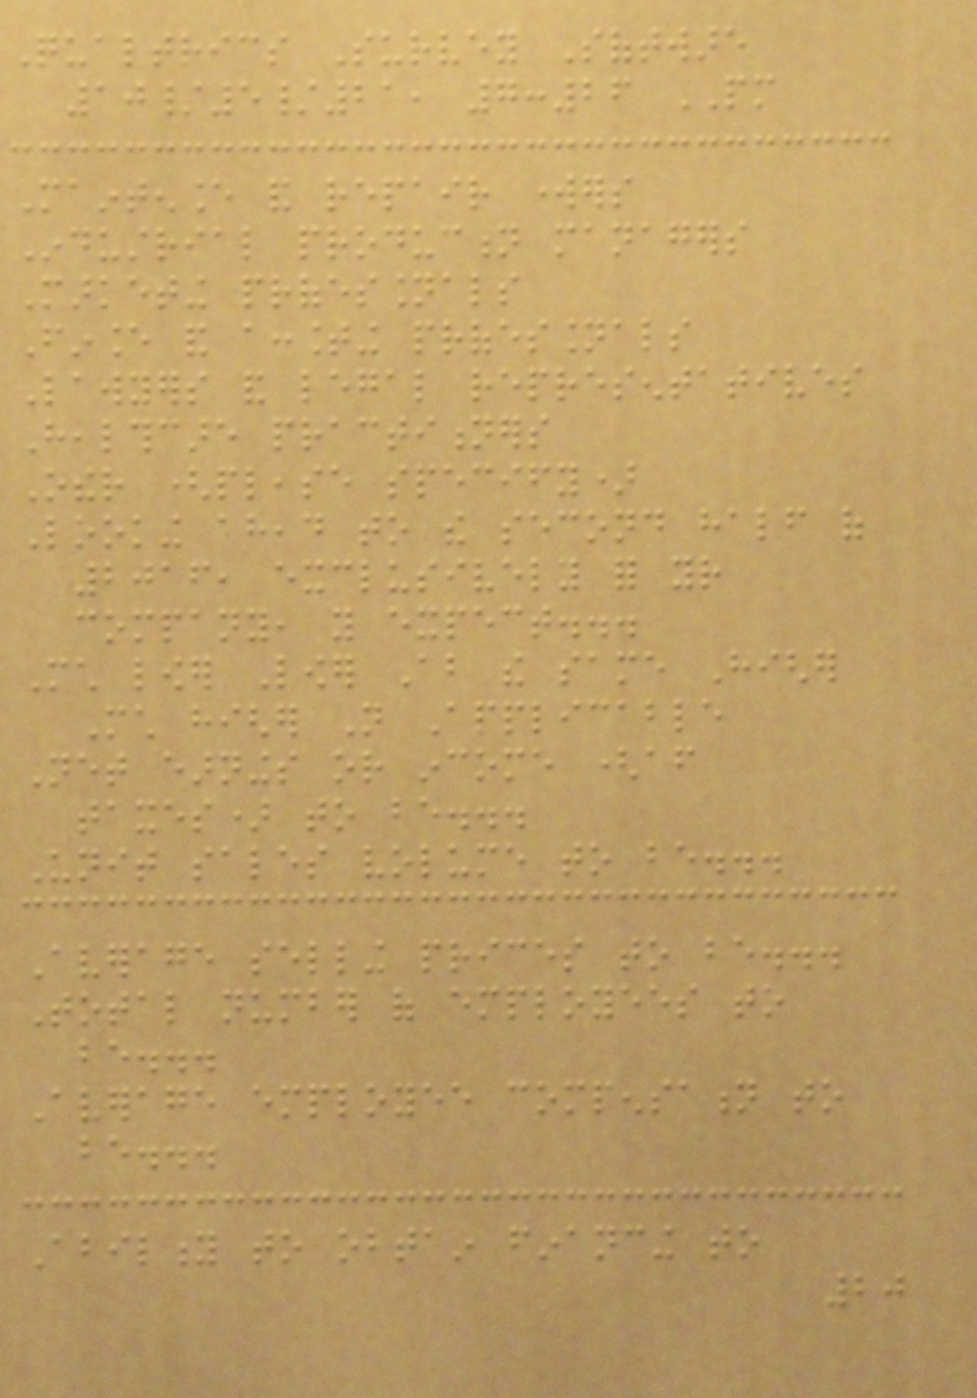Qualtrics Survey Software
10/5/21, 7:26 PM
Maintenance and repair workers
Industrial production managers
Marketing professionals
Finance and accounting professionals
Lawyers and legal representatives
Healthcare practitioners
Other (please specify)
Looking ahead to the second half of
2016, exclusively for your
company, you expect...
Much lower Lower About the same Higher
Much higher Not Applicable
Net earnings or income (after
taxes) to be...
Unit sales volume to be...
Average selling prices to be...
Total number of employees to
be...
Average employee compensation to
be...
Ability to obtain financing to
20
